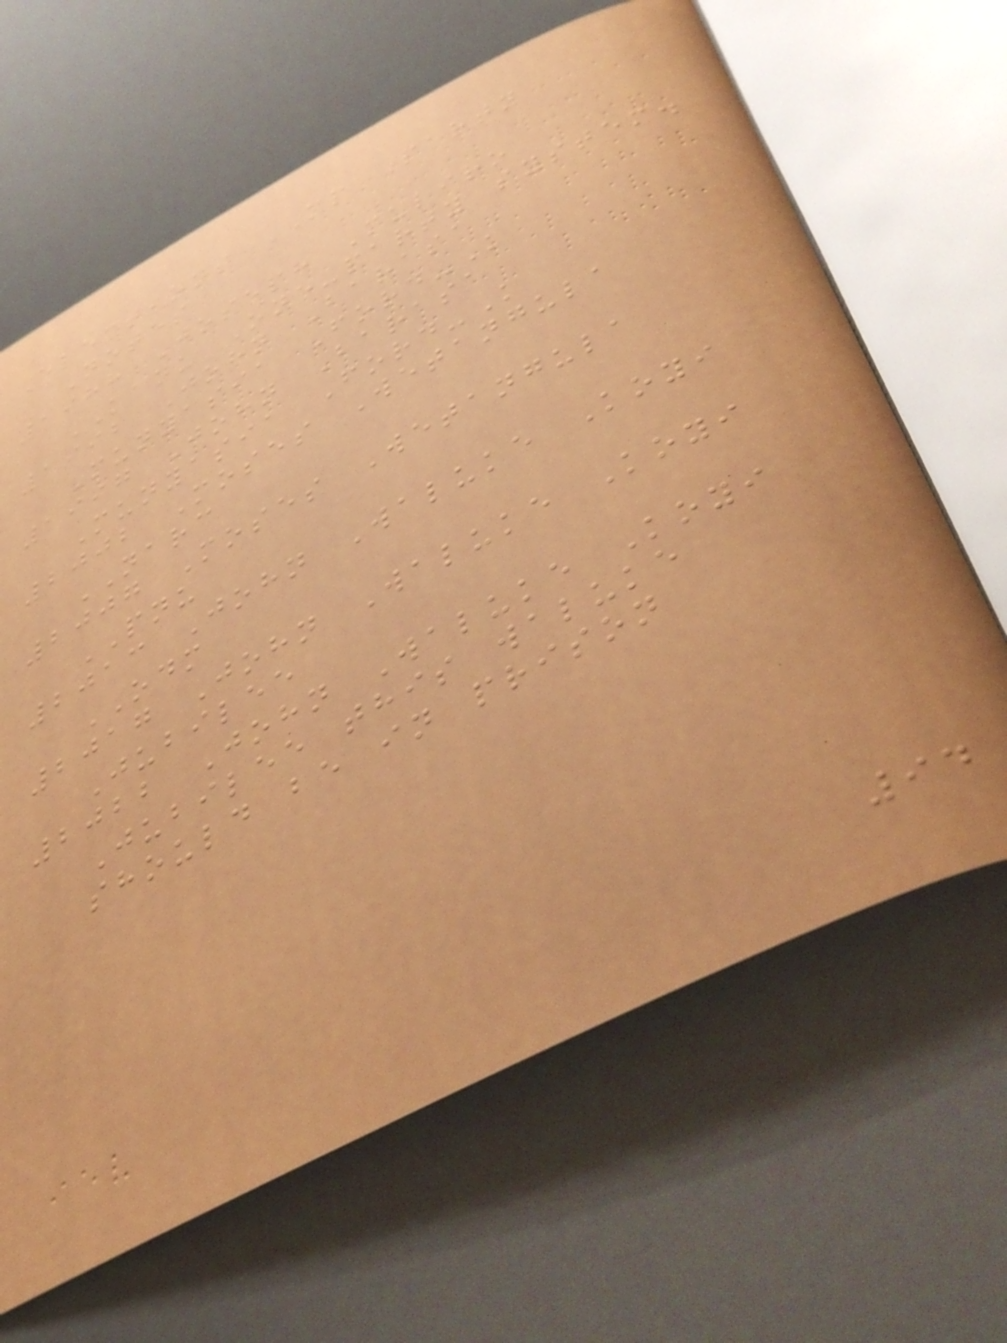Elections MP Party
Notes
1988 Joseph Muliro
KANU One-party system.
1992 John Barasa
Munyasia Ford-K
1997 John Barasa
Munyasia Ford-K
2002 Moses Wetangula
NARC
2007 Moses Wetangula
PNU
2013 John Waluke Koyi
ODM
2017 John Waluke Koyi
Jubilee
2022 John Waluke Koyi
Jubilee this waluke
should be in prison
94
